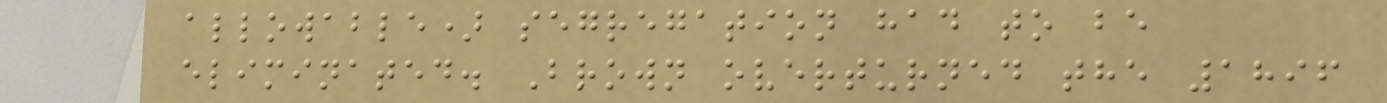allowable) segregation had to be
eliminated. Brown overturned the 1896
